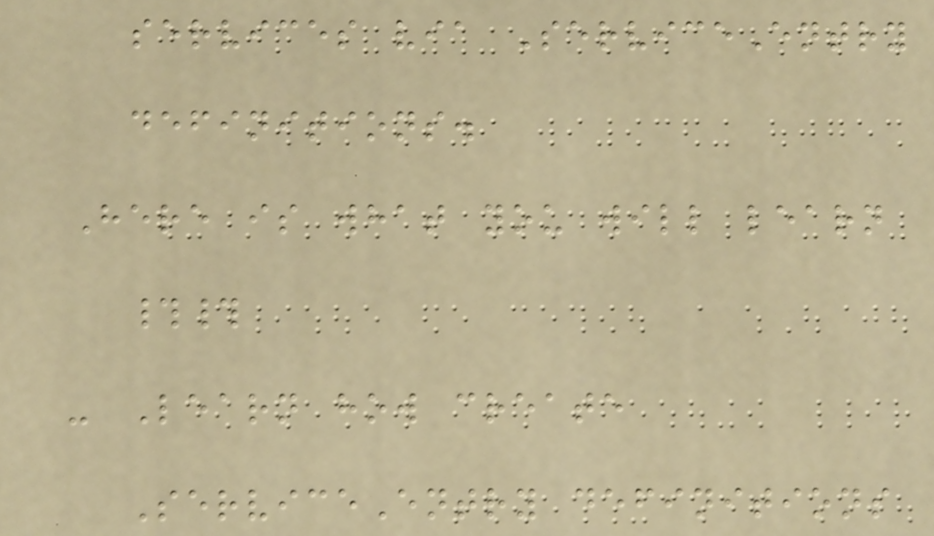services via ServiceEntry
definitions.
Here is what you will learn
##
- Learn how create
ServiceEntry definitions
